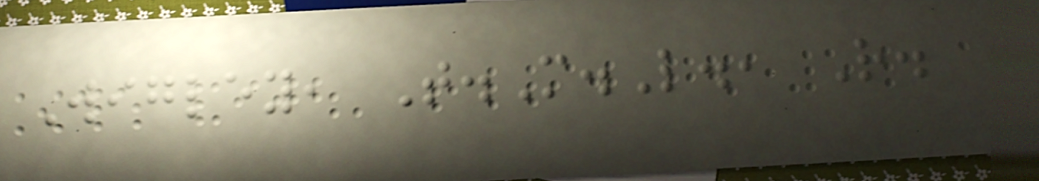Wigley, T.M.L., R.
